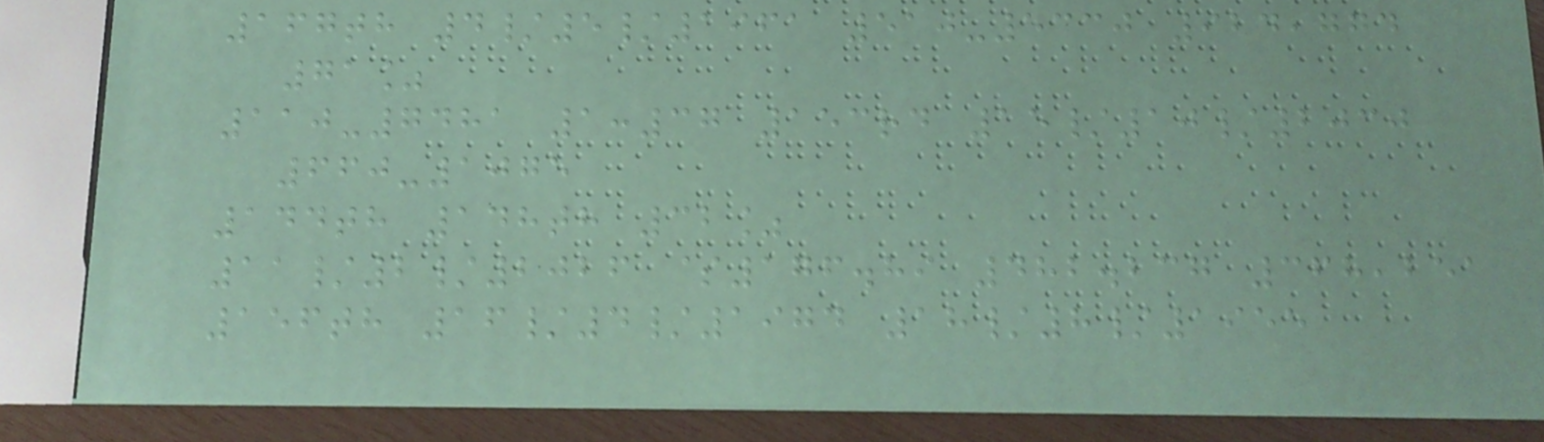167th 4/5/1961 510-5330 924,774
71%
110-7481 1:37 153rd 15/10/2030
660-1075
144th 148th 32%
11/2/2026 $176.89 482.237 368,251
156th 16/4/1974 18/8/1955
